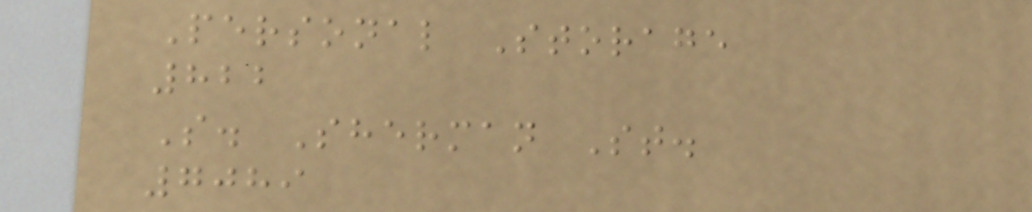Personal Storage
822
S. Sherman St.
7089
